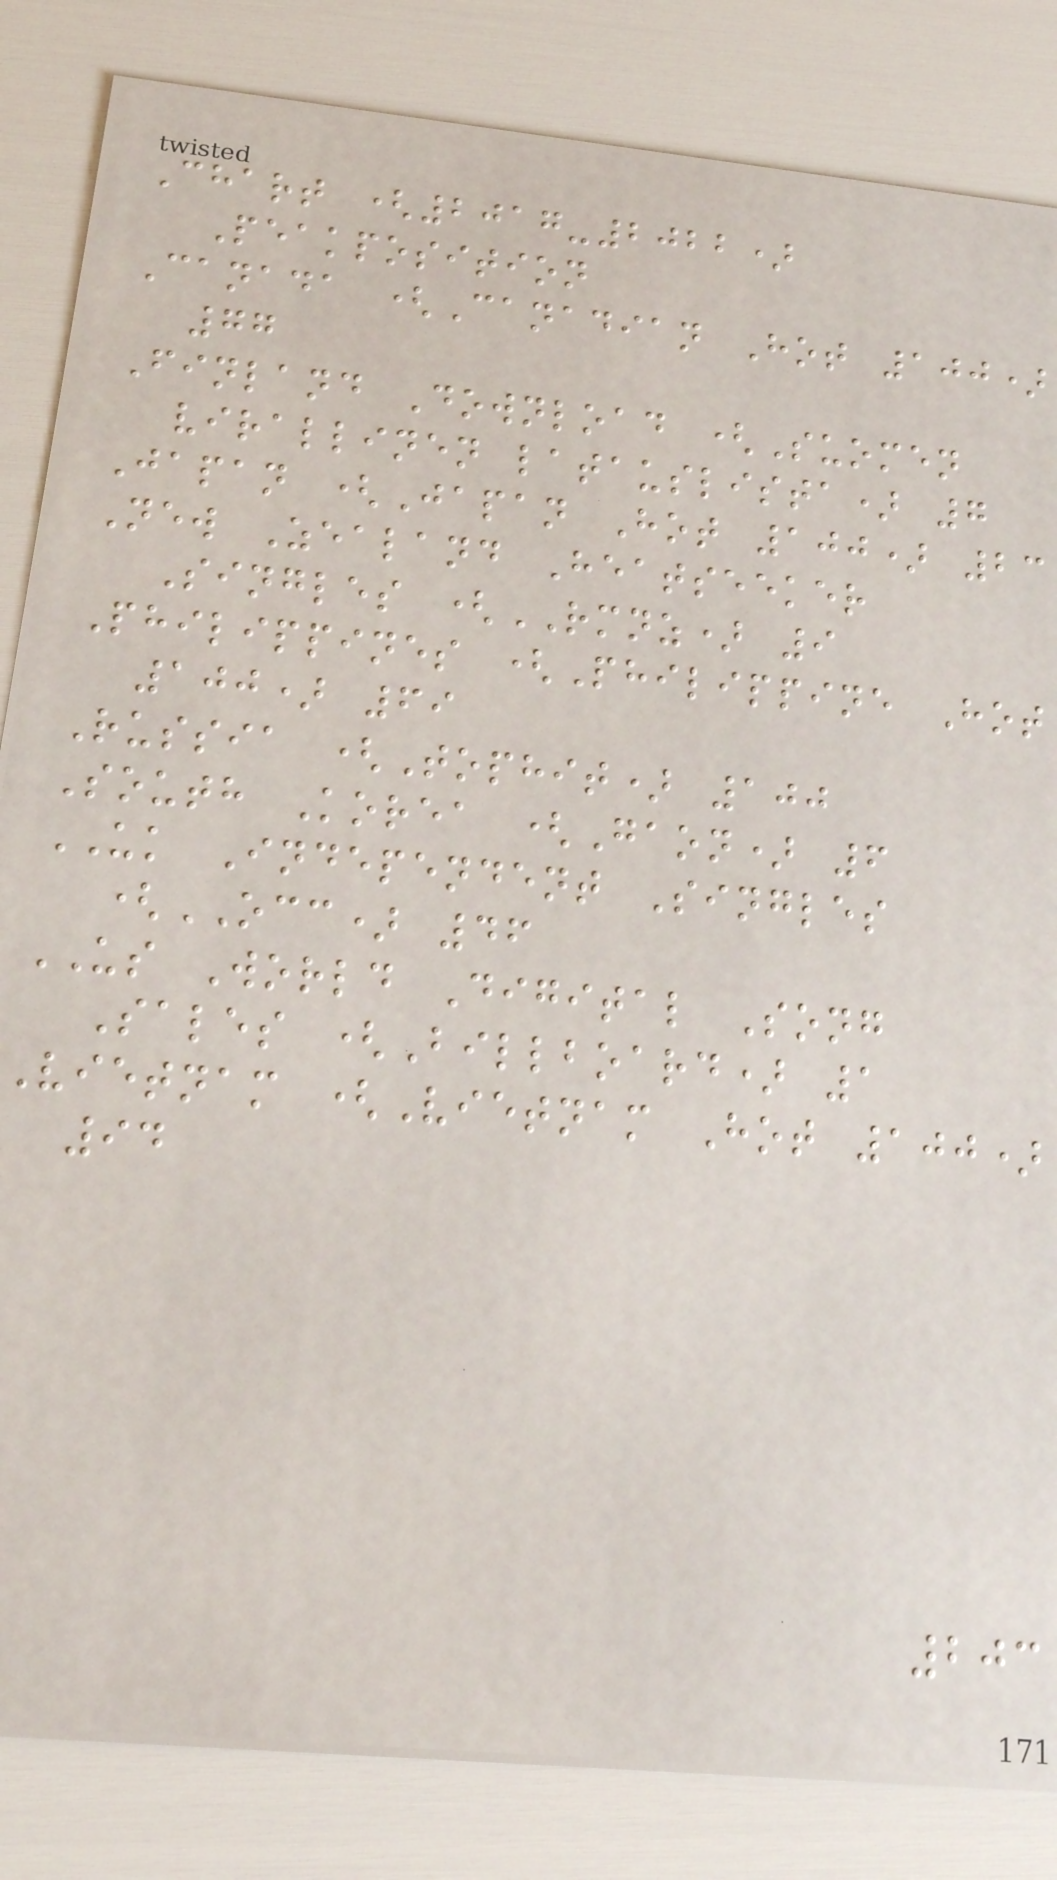Chart (2017-2022)
Peakposition
Canada (Canadian Hot 100)
77
Finland Download (Suomen
virallinen latauslista) 7
Japan (Japan Hot 100) 23
New Zealand Heatseeker
Singles (RMNZ) 9
Philippines (Philippine Hot
100) 69
Russia (Tophit) 100
South Korea (Gaon) 6
UK Independent Singles
(OCC) 46
US World Digital Song
Sales (Billboard) 1
Vietnam (Vietnam Hot 100)
94
203
